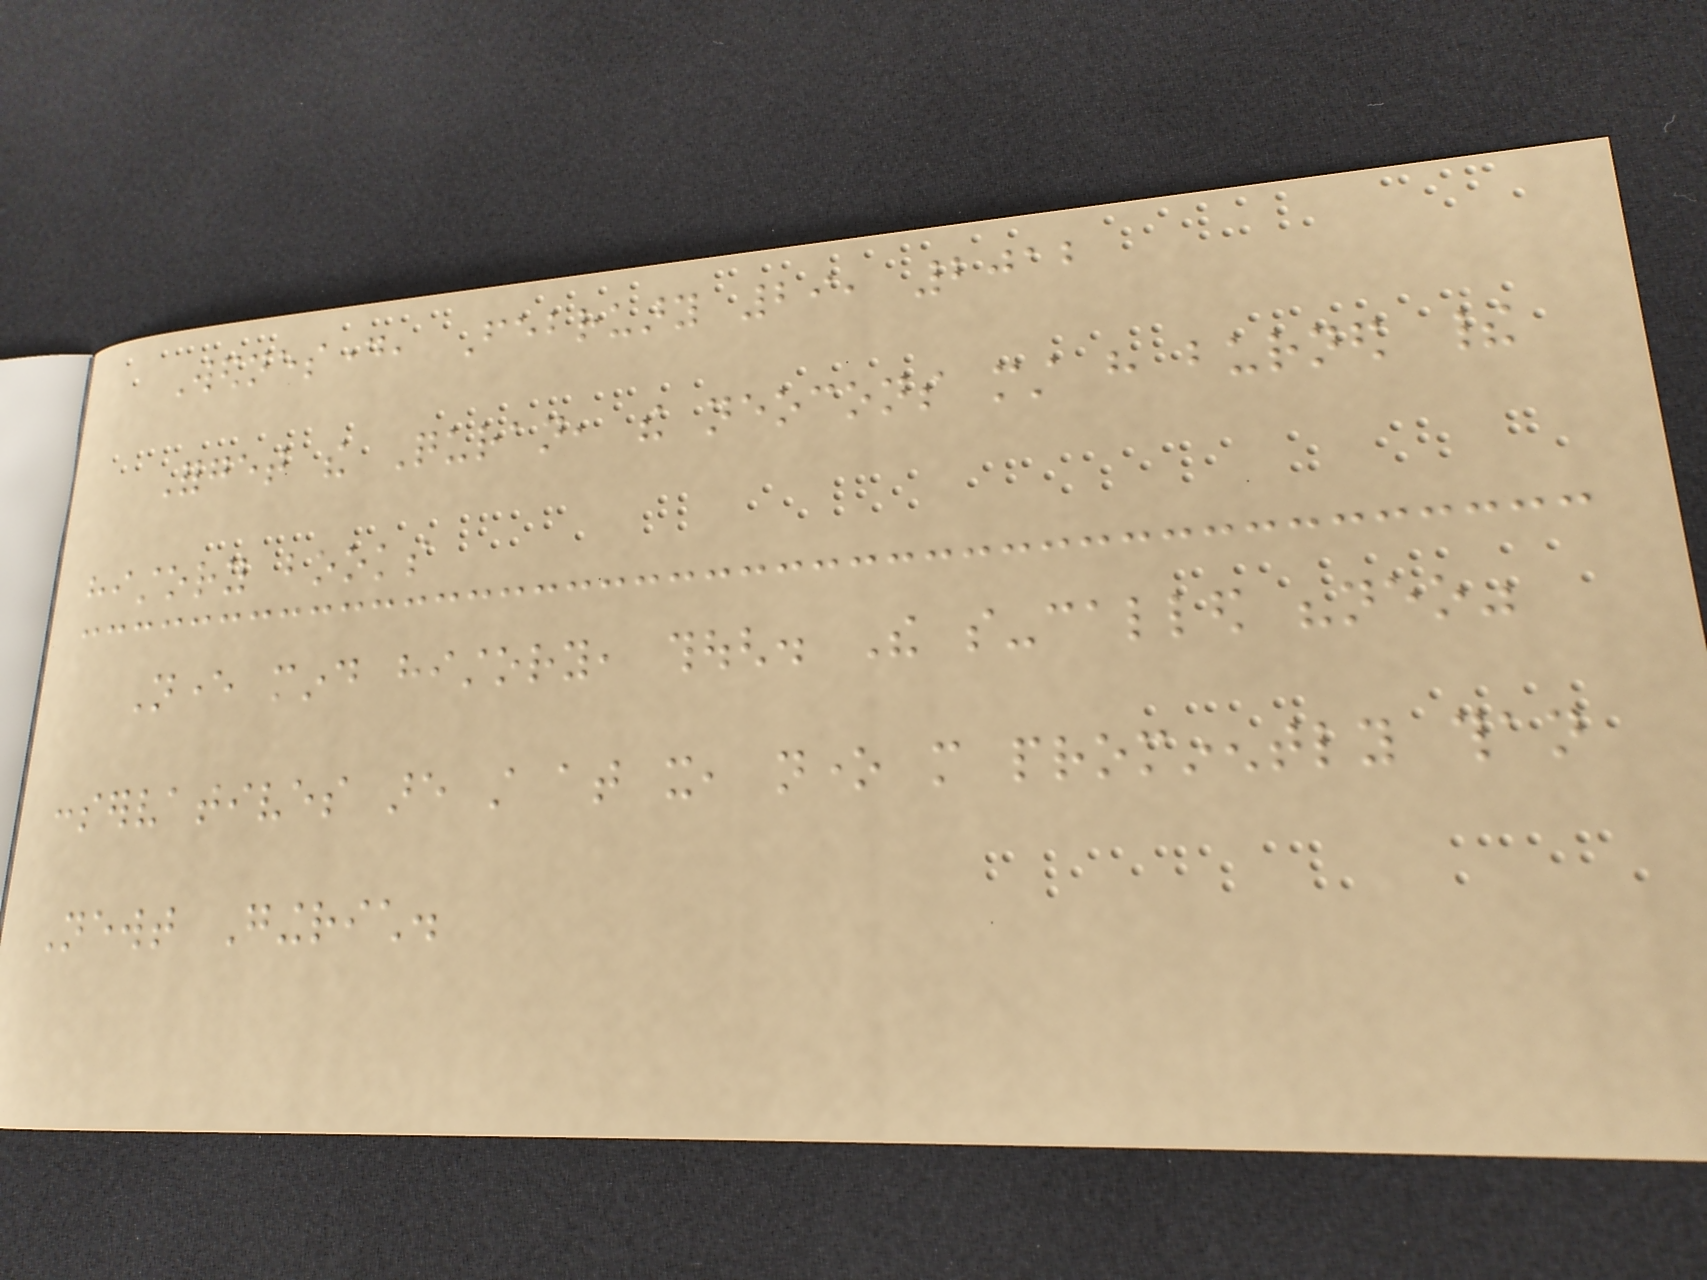Wednesday, February 29, 2012
Forget the Quran, the neocons must have burned their
history books
Never mind history, though. The so-called "neo"
conservatives are still at it, none more prominently than
Newt Gingrich.
